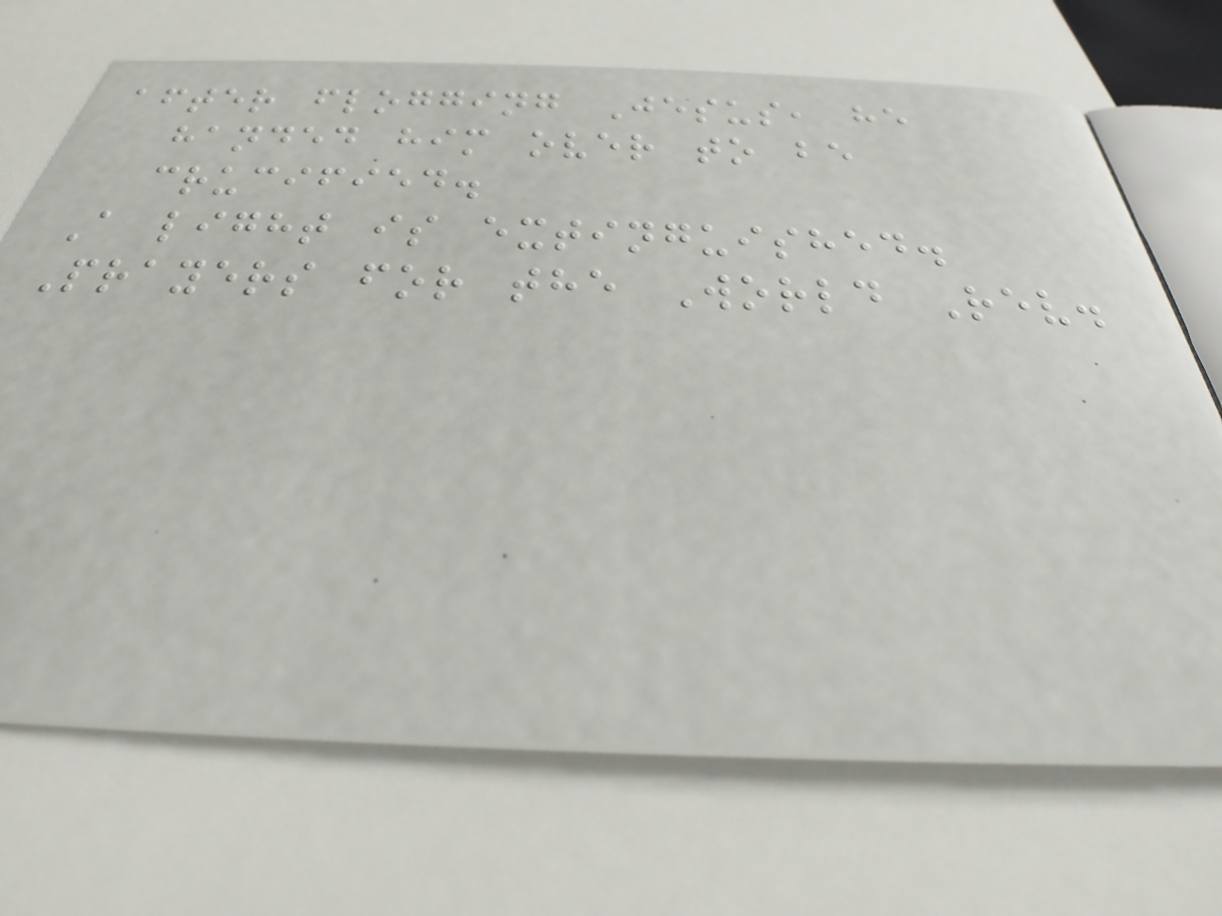after flogging Jesus, he
handed him over to be
crucified.
A light is extinguished.
Prayers for the World Rev.
